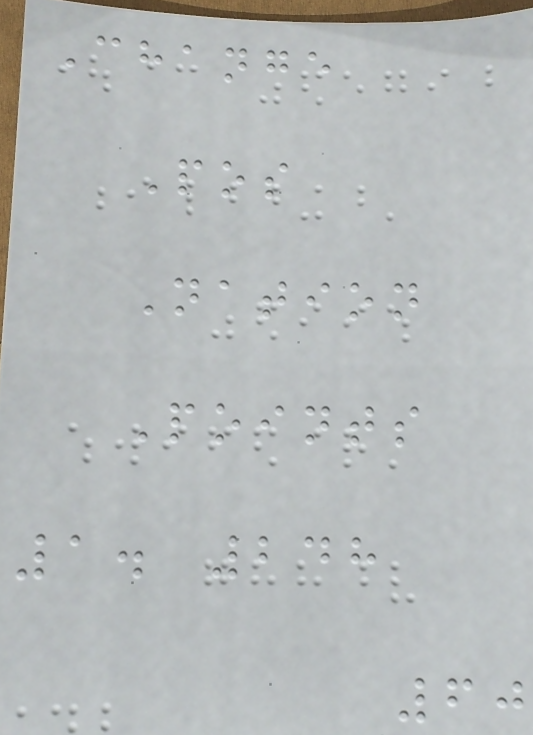Change
Pos
Nation
Points
1. 248
60
